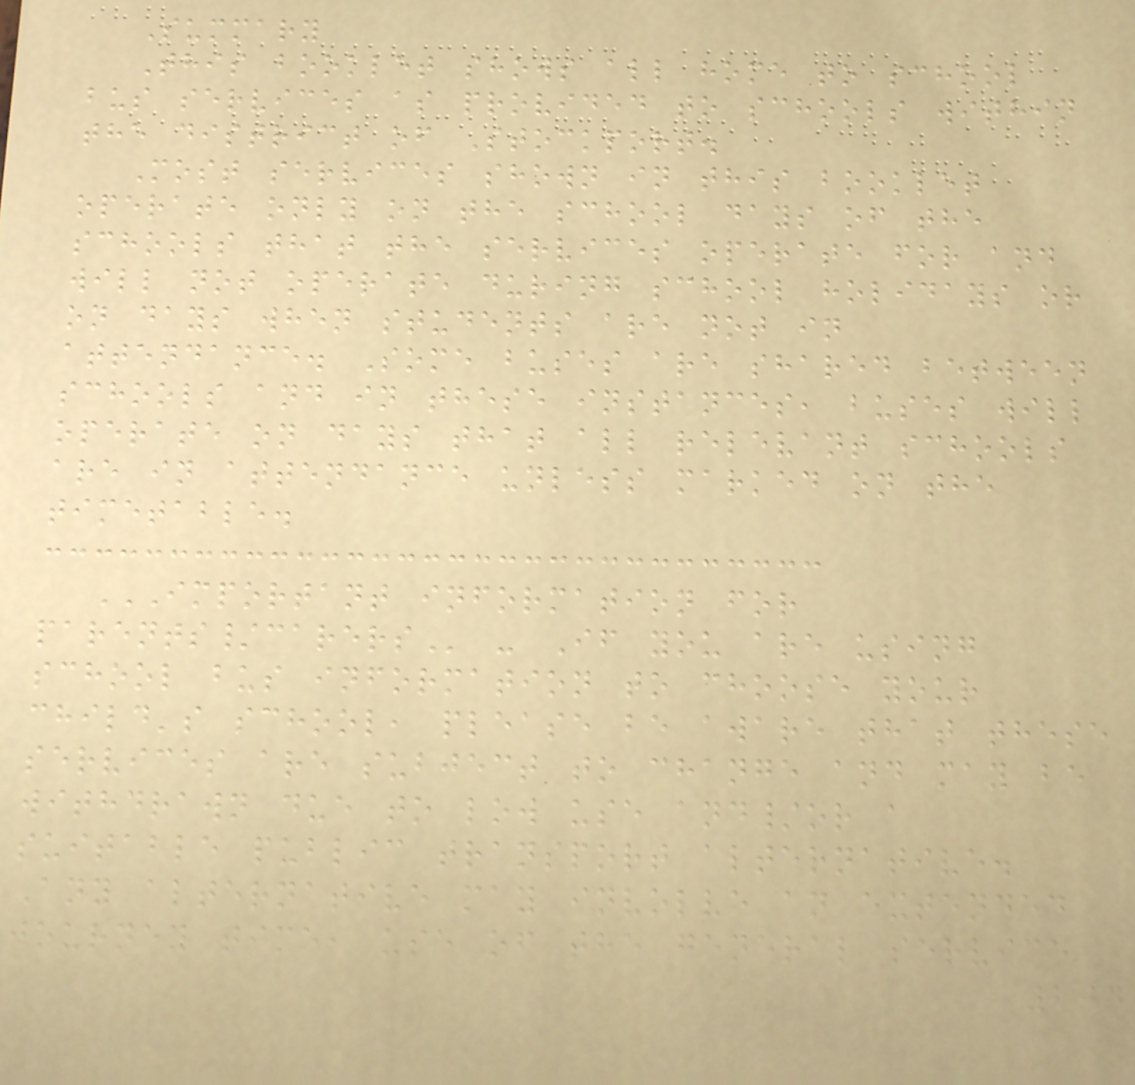Summary
This booklet shows all home to school
bus services as provided to schools within
the district of Stockport.
Most services shown in this booklet
operate only on the school days of the
schools that the services operate for and
will not operate during school holidays or
on days when students are not in
attendance. Some buses are shared between
schools and in these instances, buses will
operate on days that all relevant schools
are in attendance unless marked on the
timetable.
IMPORTANT INFORMATION FOR
PARENTS/CARERS - If you are using
school bus information to choose your
child's school, please be aware that these
services are subject to change and may be
withdrawn due to low use and/or a
suitable public transport alternative.
Any alternative may involve an extended
journey time, use of the general service
204
